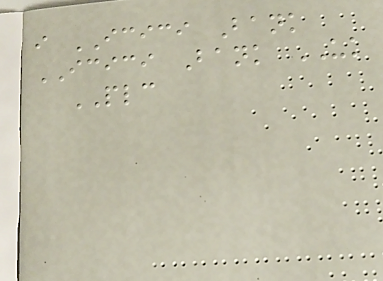i ICICI Bank
ICICI Bank UK
PLC
